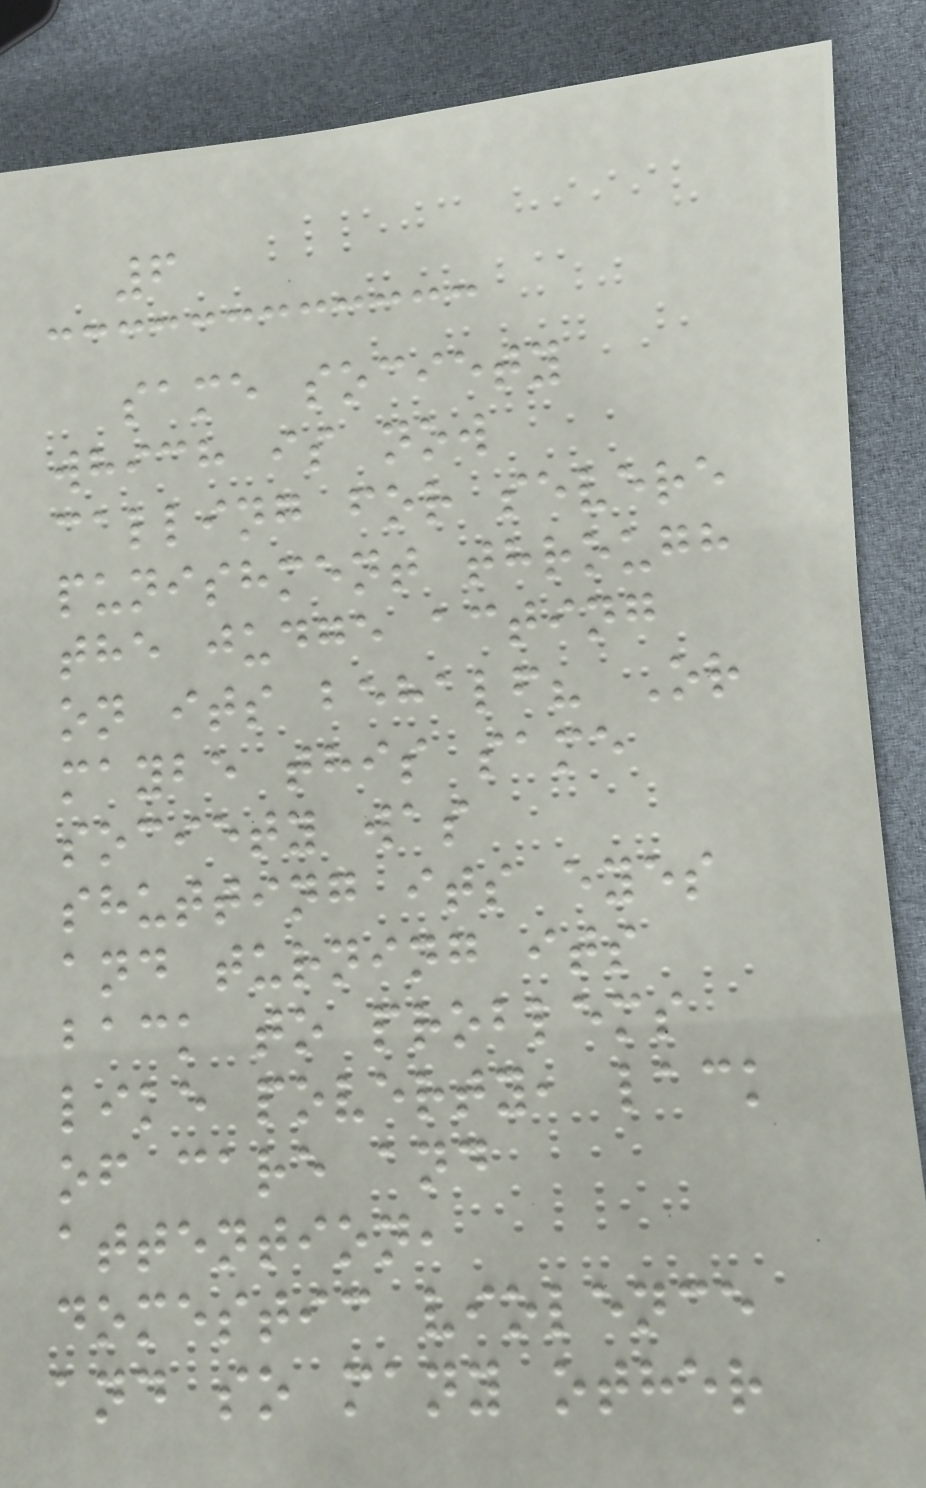6
same society
which is now
calling for severe
punishment through
the judge acting
on its behalf? Or
maybe this same
society was
shutting its eyes
and turning its
back to problems
like poverty, lack
of care and
attention,
domestic violence
and so many other
